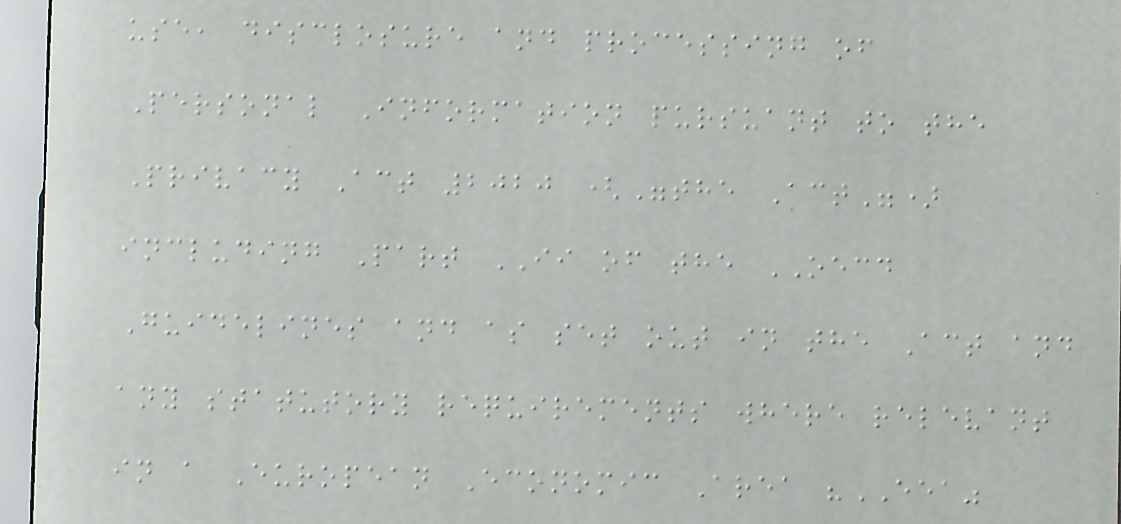use, disclosure and processing of
Personal Information pursuant to the
Privacy Act 2020 ("the Act")
including Part II of the OECD
Guidelines and as set out in the Act and
any statutory requirements where relevant
in a European Economic Area "EEA"
